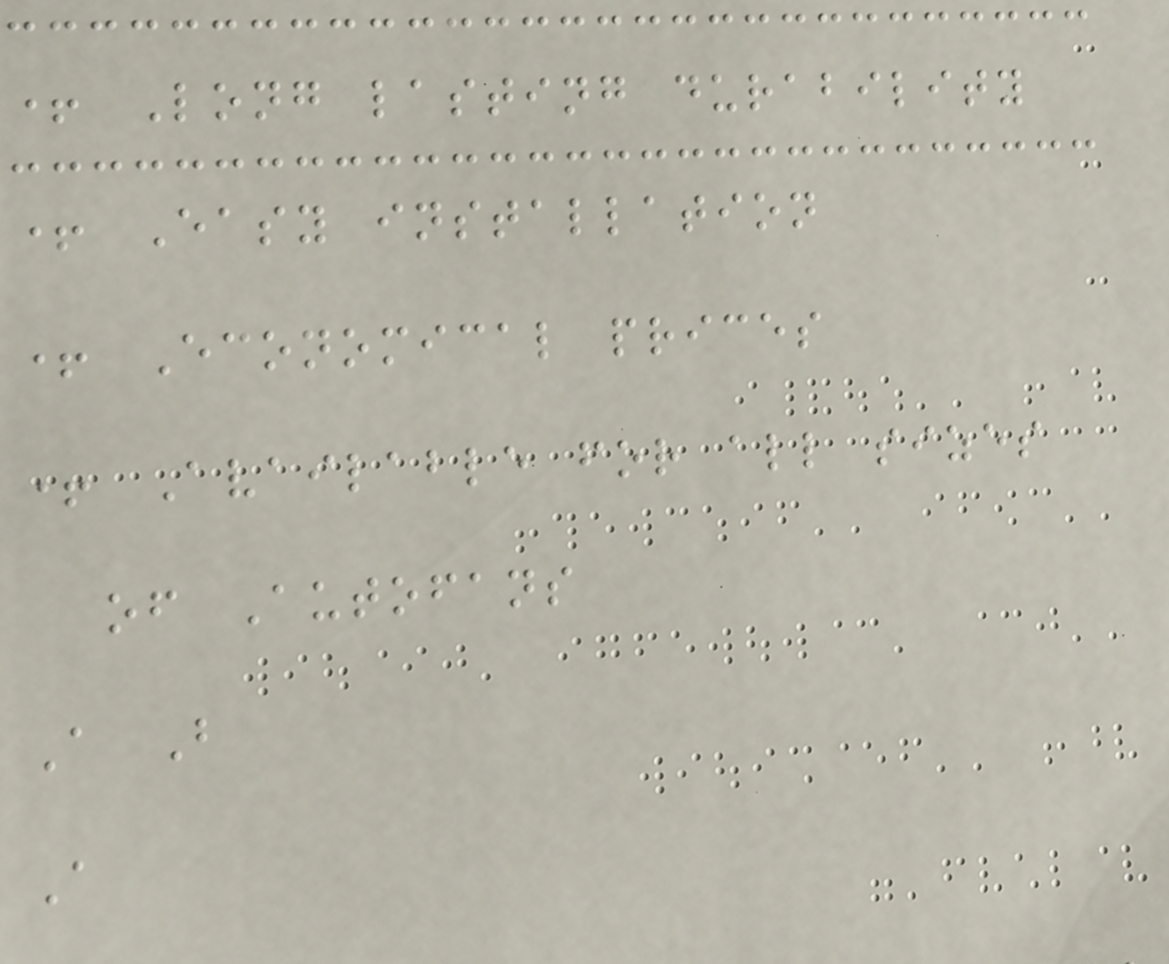+ Long lasting durability
+ Easy installation
+ Economical prices
+ Available for all sizes
of Autofans
A B
A
